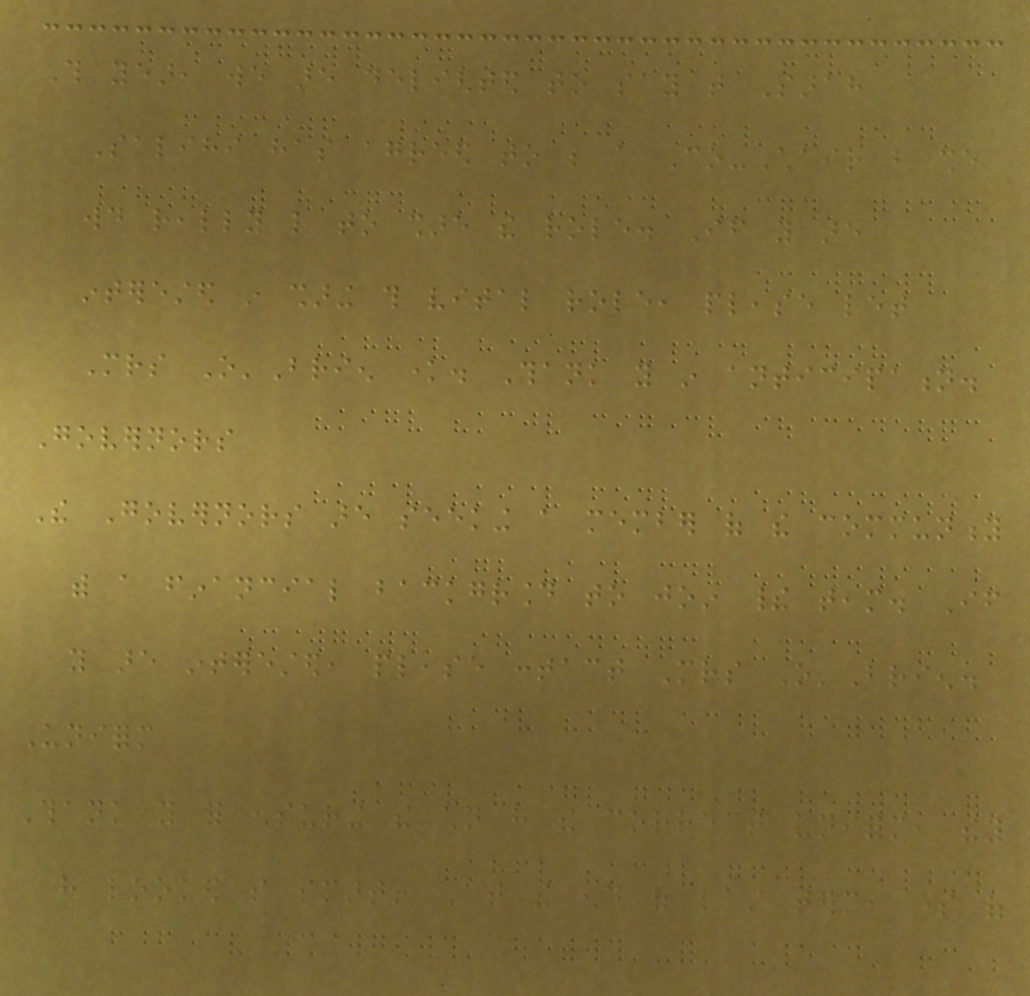This year, we are delighted to say that Sarah
Salihi has agreed to be a Co-Chair but she
would really like to share the role. If you are
interested in sharing this vital role, please let
Mrs O'Brien know. Thank you in anticipation.
Governors
The Governors are seeking a member of the community
with a financial background to join their team. If
you are interested, please contact Mrs O'Brien.
Uniform
Thank you for ensuring the children have the correct uniform, they
have looked so smart! At the end of last term, some of
